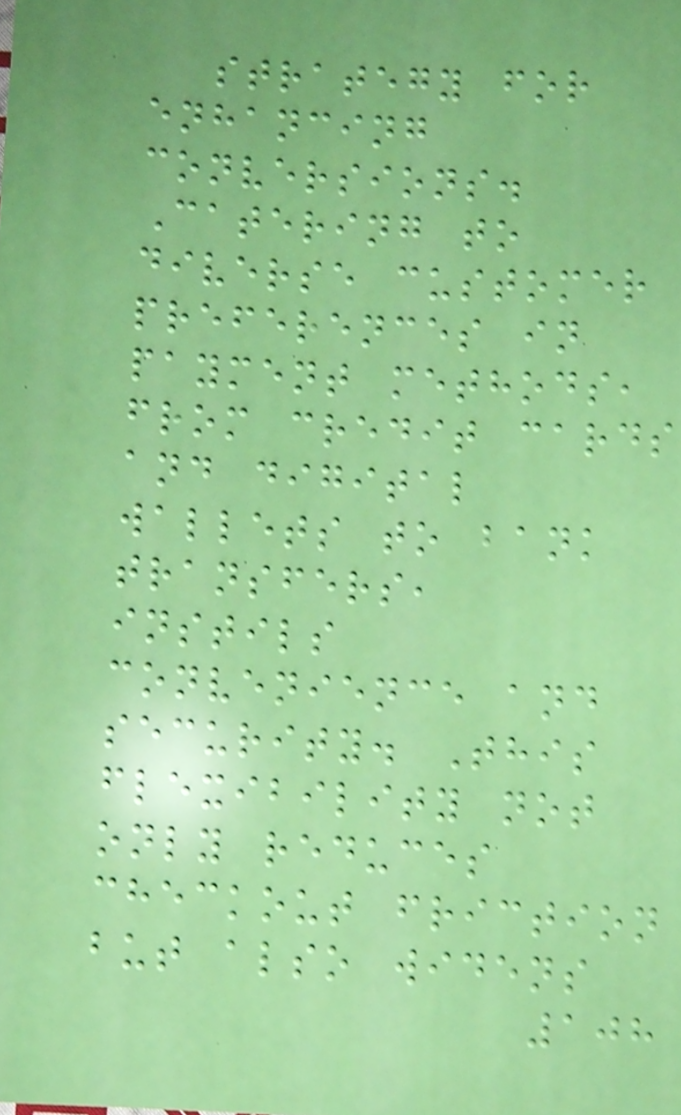strategy for
enhancing
conversions.
Catering to
diverse customer
preferences in
payment methods,
from credit cards
and digital
wallets to bank
transfers,
instils
convenience and
security. This
flexibility not
only reduces
checkout friction
but also widens
108
